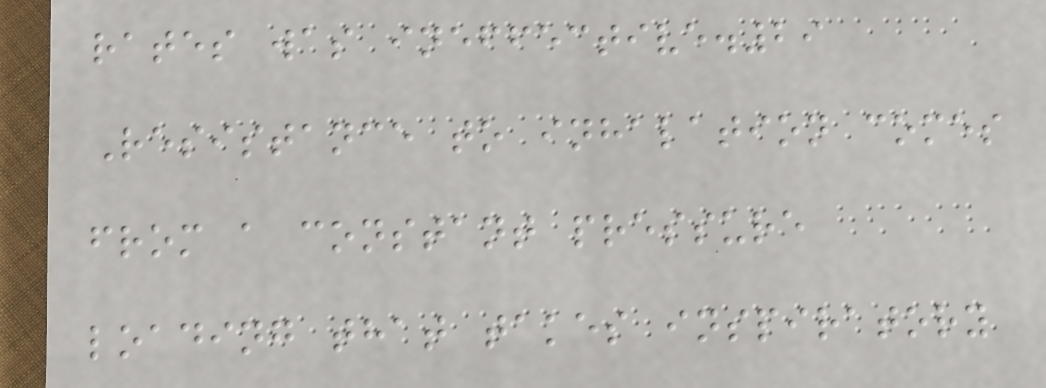rates was ineffective.29
Resistance to inhalation comes
from a constant pressure
loading that takes inspiratory
